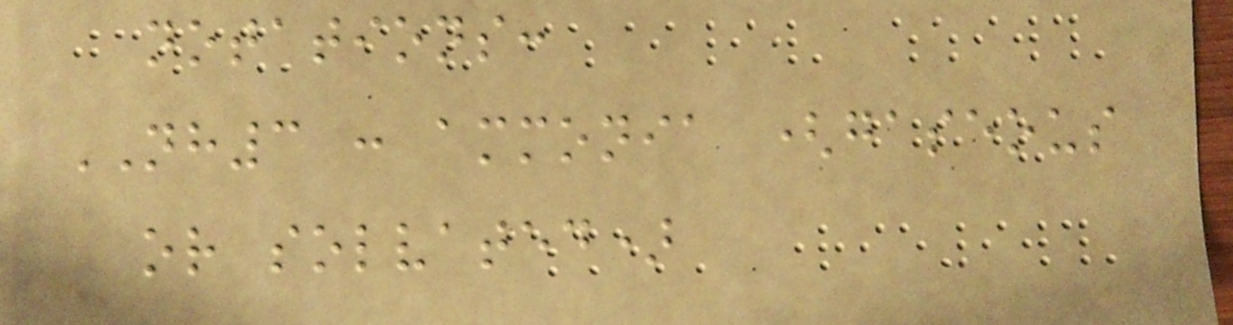notations:
NH3 : ammonia (gaseous
or solvated)
